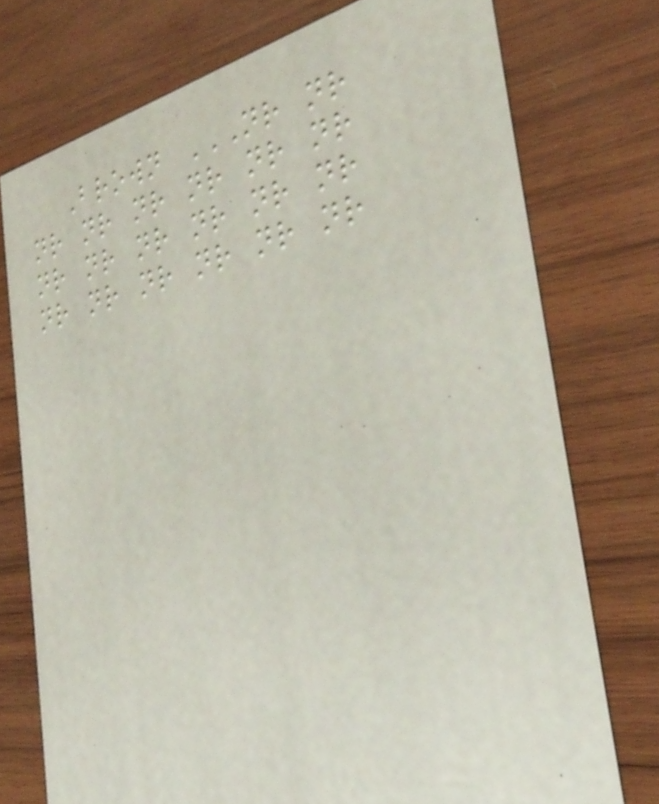Brown NR NR
NR NR NR NR NR NR
NR NR NR NR NR NR
NR NR NR NR NR NR
